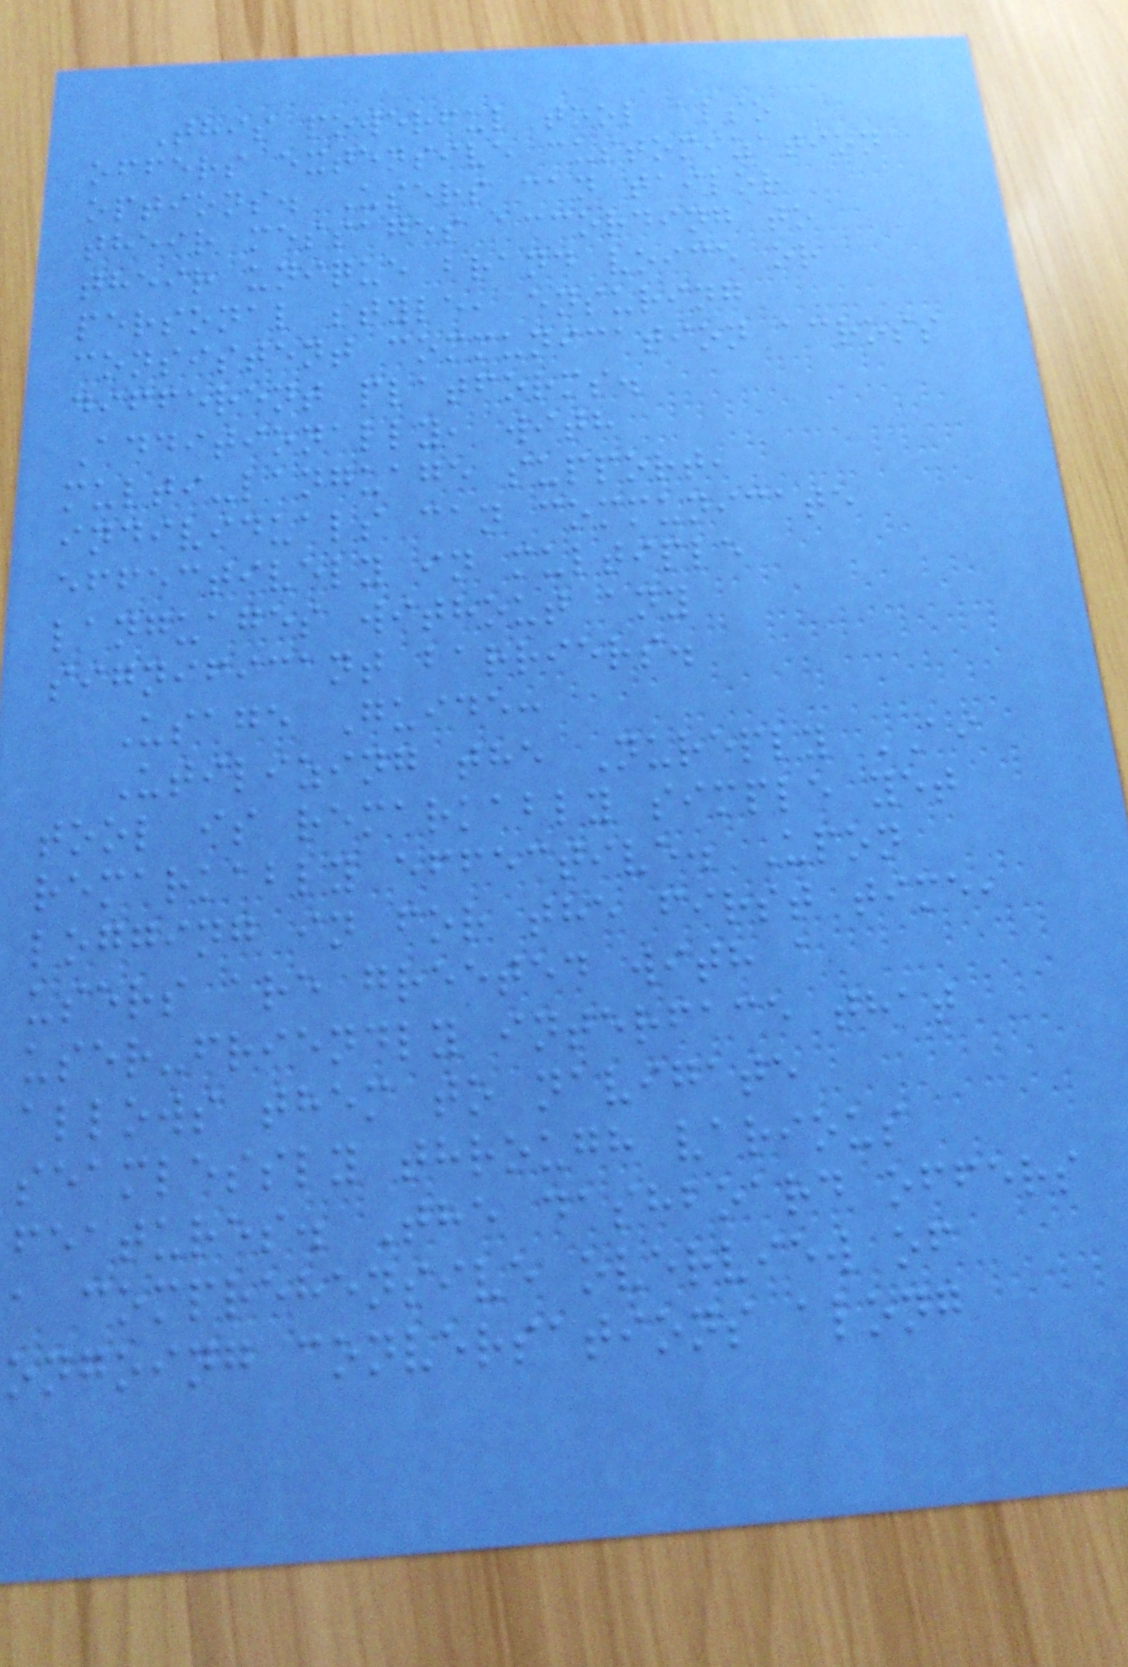This powerful tool also
offers extensive customization
options. Users can tailor
their messages according to
their unique brand voice or
personal style, ensuring
consistent communication across
different platforms.
Additionally, with
multi-language support,
individuals can communicate
effectively in multiple
languages without any
significant barriers.
Usage Guide:
Utilizing the Nureply AI
tool is remarkably simple yet
remarkably effective. Upon
logging in for the first time,
users are greeted with a
user-friendly interface that
allows them to navigate
seamlessly through various
features. The dashboard offers
a comprehensive overview of
ongoing conversations along
